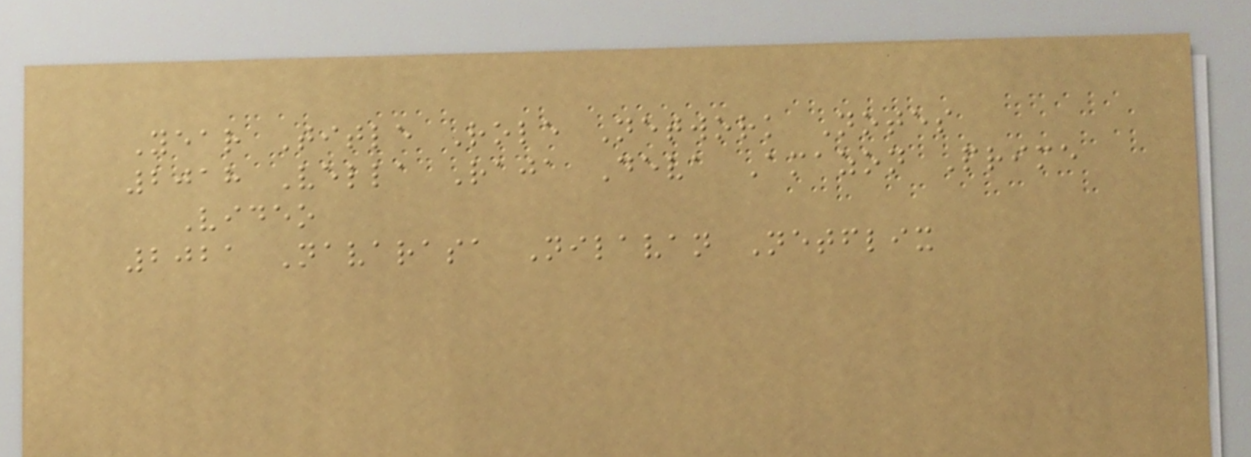Year Title Role Network Notes
2018 Vella Raja Deva Amazon Prime
Video
2021 Navarasa Nilavan Netflix
